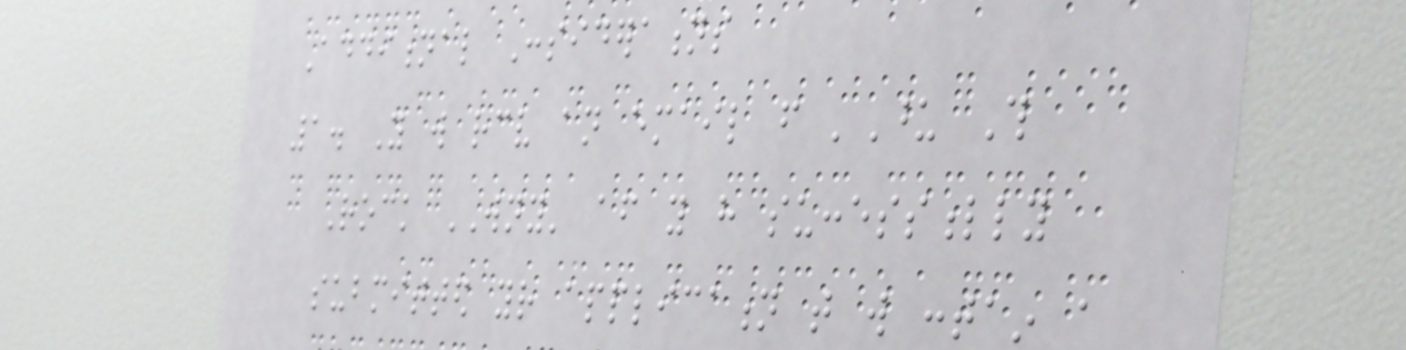Additional Considerations
1. You will receive an email from 'Upon This
Rock WNY' after you have successfully
submitted your application that will contain a
